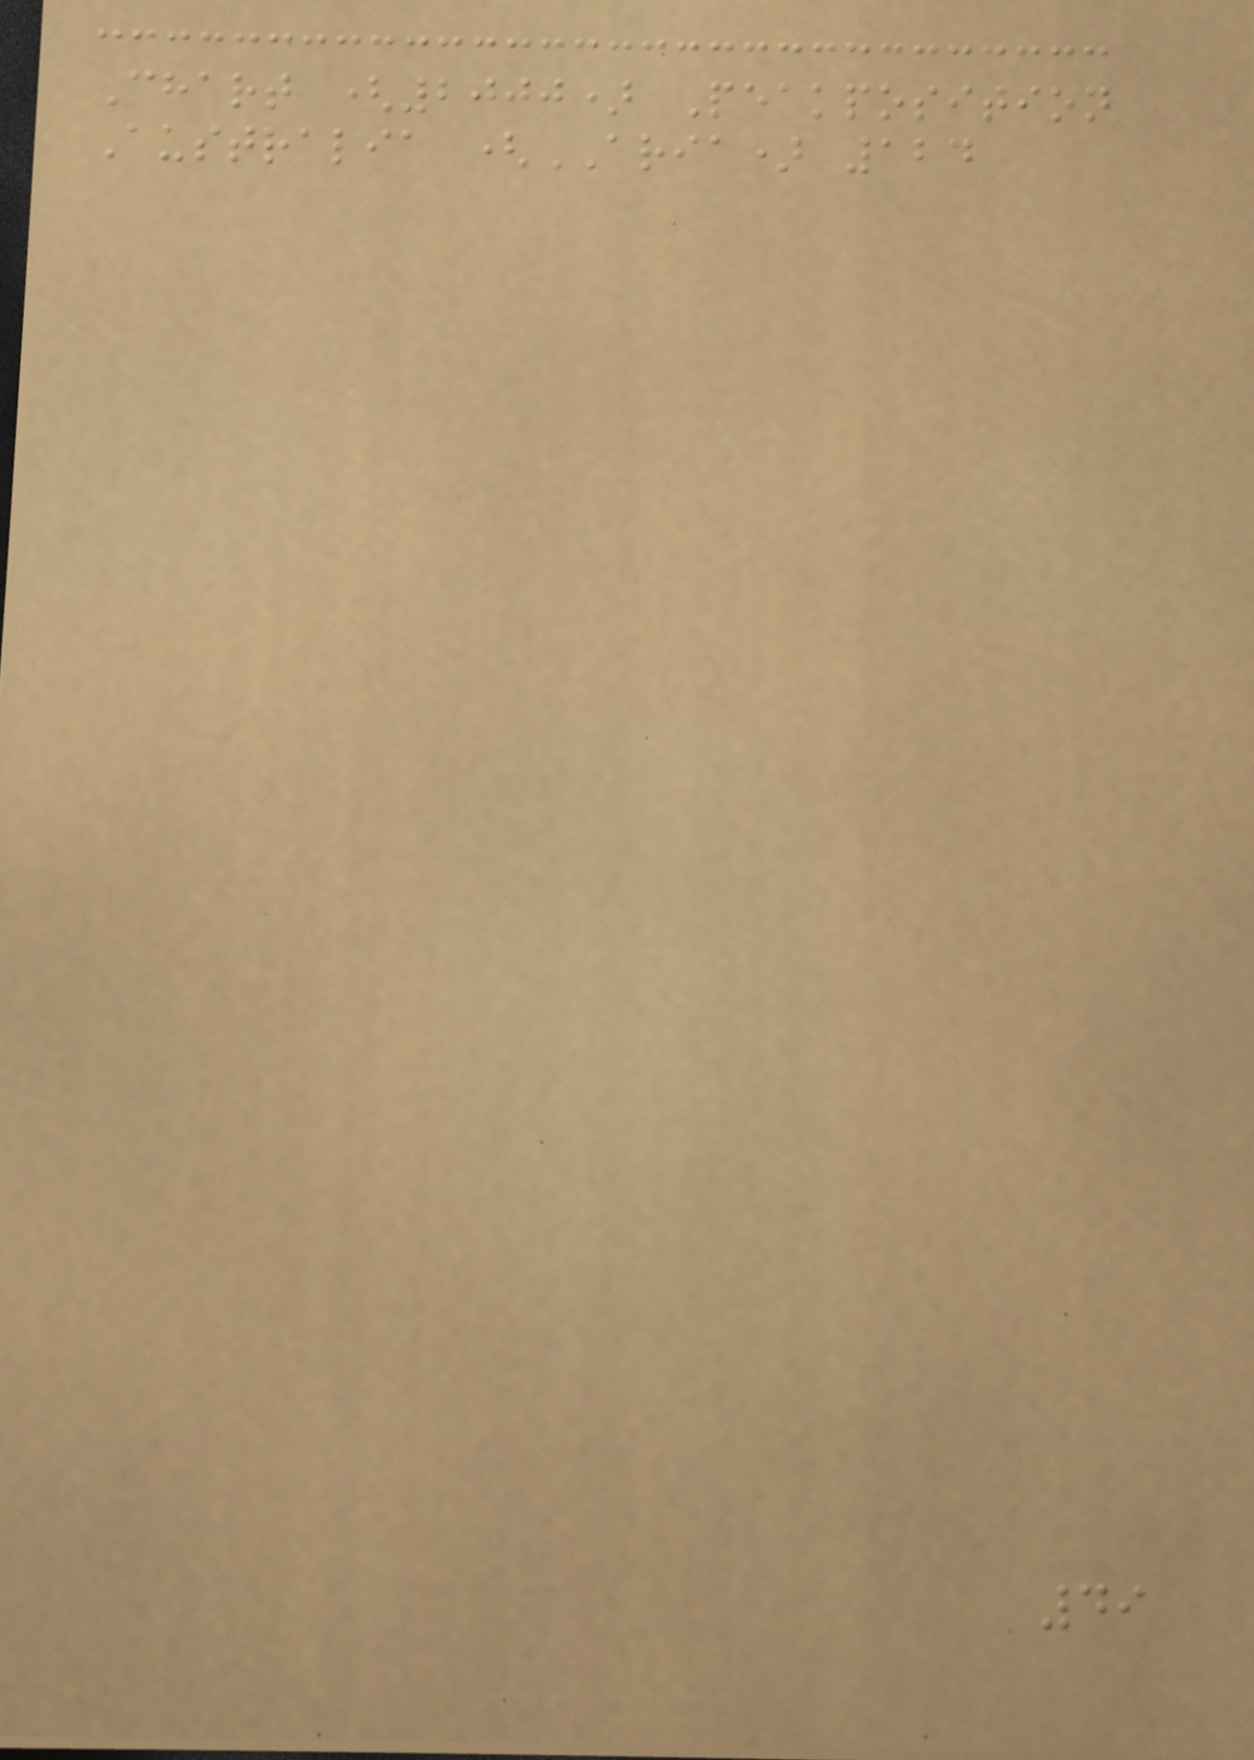Chart (2000) Peakposition
Australia (ARIA) 124
49
